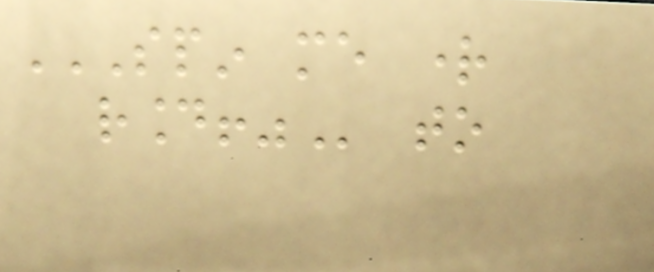SPIN ME RIGHT
ROUND!" to
